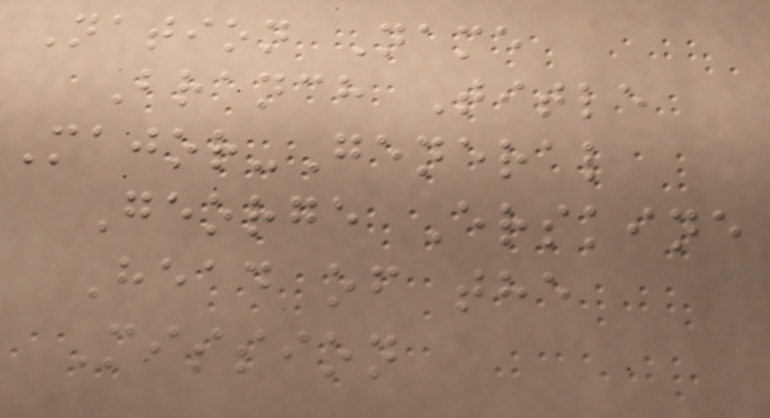Nation Name
Branch Title
Major-General
George Erskine
Head of the
Mission
